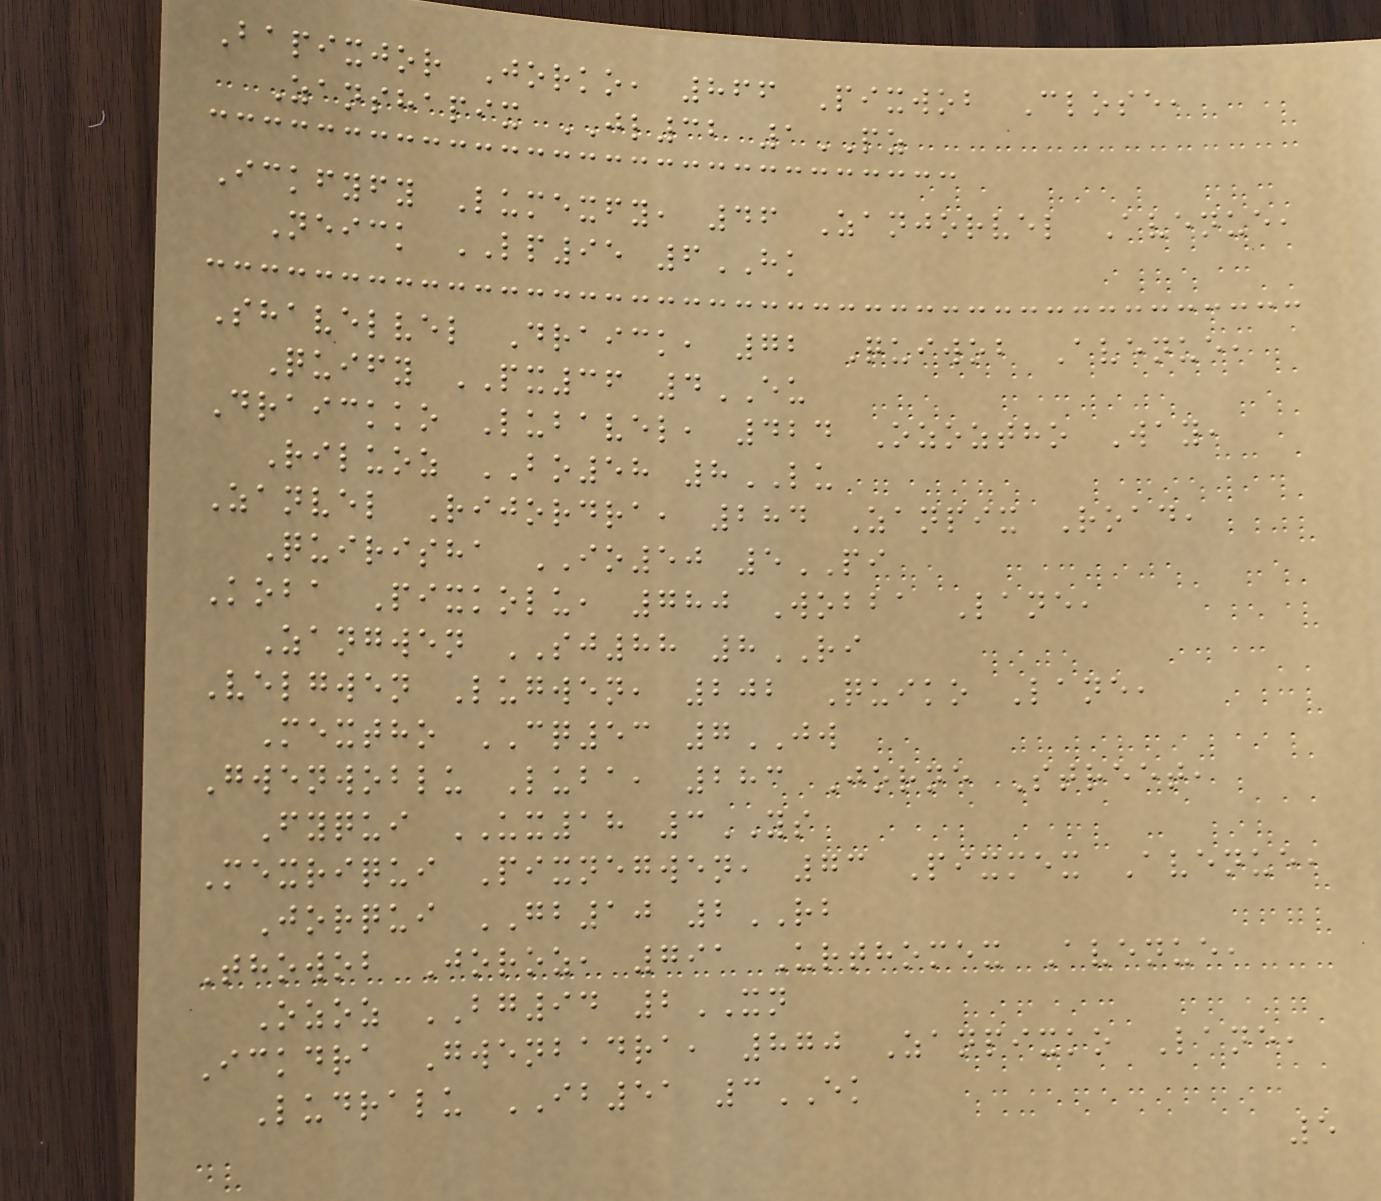Bapixjor Jorko, 866 Pixwob Close,
Zanshapix JL32 1PZ
Ickfyfy Lumexfy, 46 Zanjorvel Avenue,
Neick LP95 6HK
Shavelvel Draick, 72 Quiwob Avenue,
Quify PX36 4EU
Draickko Lubavel, 424 Ozoztho Way,
Riluoz BO58 8LU
Zanvel Rijordra, 284 Zanpix Road,
Quirisha IO50 5PI
Koba Pixkolu, 780 Wobba Lane,
Zangwen SJ88 8RI
Velgwen Lugwen, 202 Quiko Lane,
Mextho CQ53 7JW
Gwenwoblu Luba, 283 Jorne Street,
Fyqui UX18 3YS
Mexriqui Pixnegwen, 73 Pixmex Avenue,
Jorqui GB10 2RB
Thowob Joroz, 791 Urthomex Avenue,
Ozoz BG94 2XN
Ickdra Gwenbadra, 870 Zanpixko Lane,
Ludralu IB51 3EK
5
